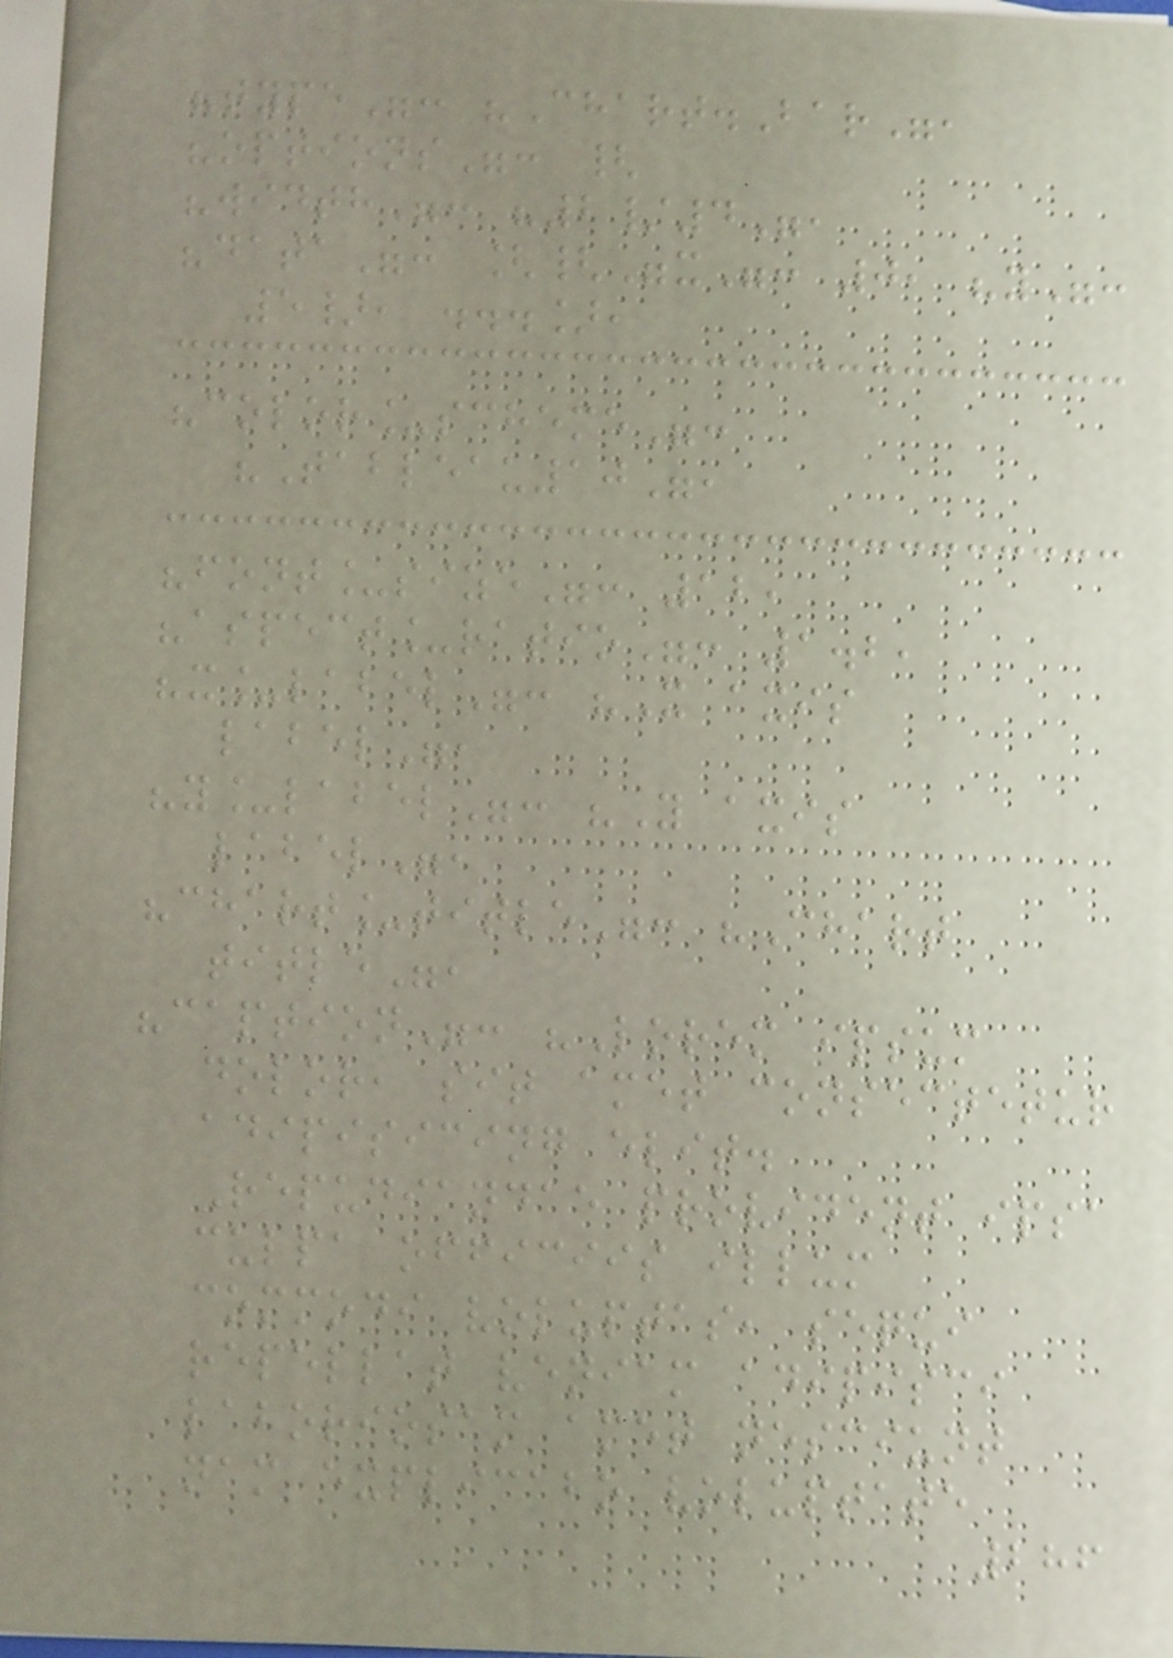"type": "Chart.Bar",
"options": {
"width": "2/4",
"data": [{"x": 0, "y":
5}, ...],
"color_scheme":
"Tableau10",
"font_size": 12,
"aspect_ratio": 1.2,
"x_label": "X axis
label",
"y_label": "Y axis
label",
"chart_title": "Chart
title",
"caption": "Lorem ipsum
dolor, sit amet consectetur
adipisicing elit.
Repudiandae provident ipsa
culpa officiis illum
commodi voluptas, sequi
repellat veniam adipisci
laboriosam amet nesciunt
nam explicabo voluptate
286
